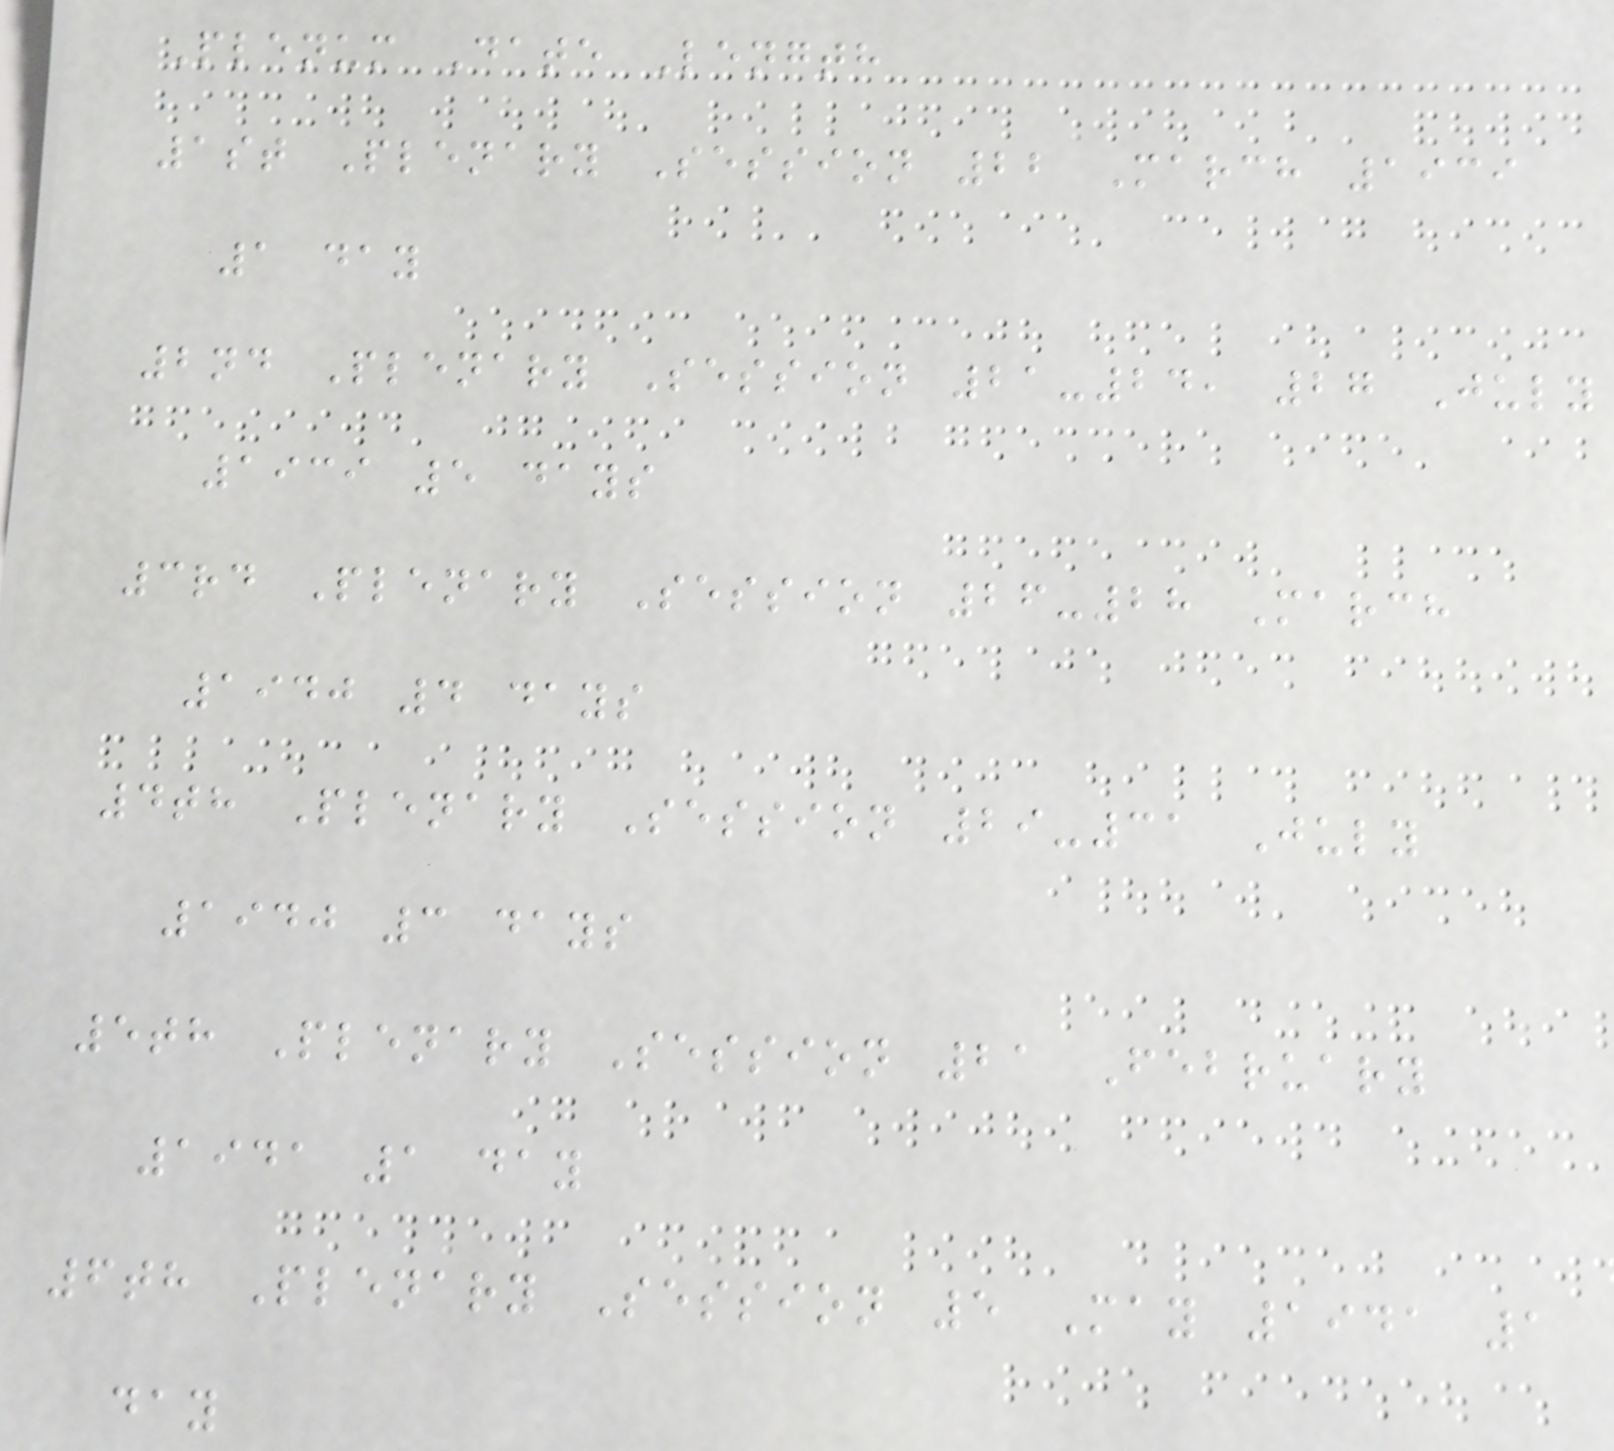Plenum Date Length
1st Plenary Session 22 March 1939
1 day
2nd Plenary Session 21-24, 27 July
1939 5 days
3rd Plenary Session 26-28 March
1940 4 days
4th Plenary Session 29-31 July
1940 3 days
5th Plenary Session 21 February
1941 1 day
6th Plenary Session 5 May 1941 1
day
